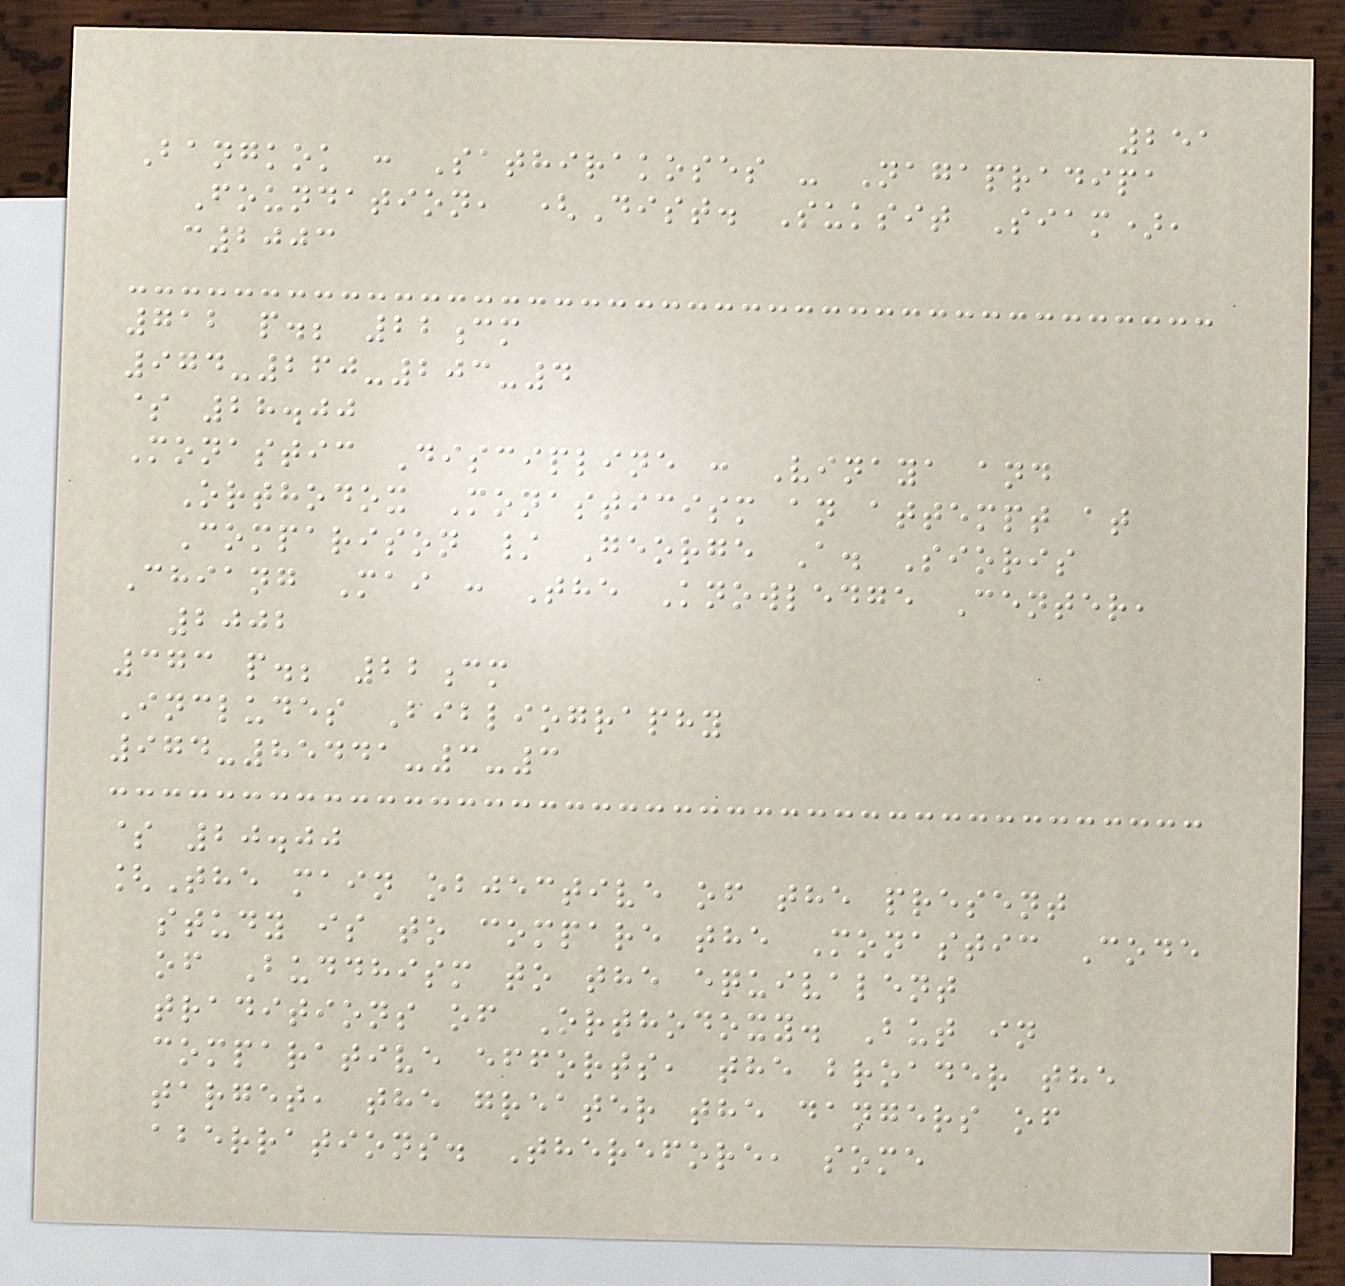251
Bangkok : Sathirakoses - Nagapradipa
Foundation, (Dist. Suksit Siam),
c2003
712 p.; 22cm
974-260-203-4
$ 28.00
Monastic Discipline : Vinaya and
Orthodox Monasticism an attempt at
Comparison / George A. Sioris
Chiang Mai : The Knowledge Center,
2002
373 p.; 22cm
Includes Bibliography
974-85441-3-3
$ 20.00
[The main objective of the present
study is to compare the Monastic Code
of Buddhism to the equivalent
traditions of Orthodoxy. But in
comparative efforts, the broader the
target, the greater the dangers of
aberrations. Therefore, some
